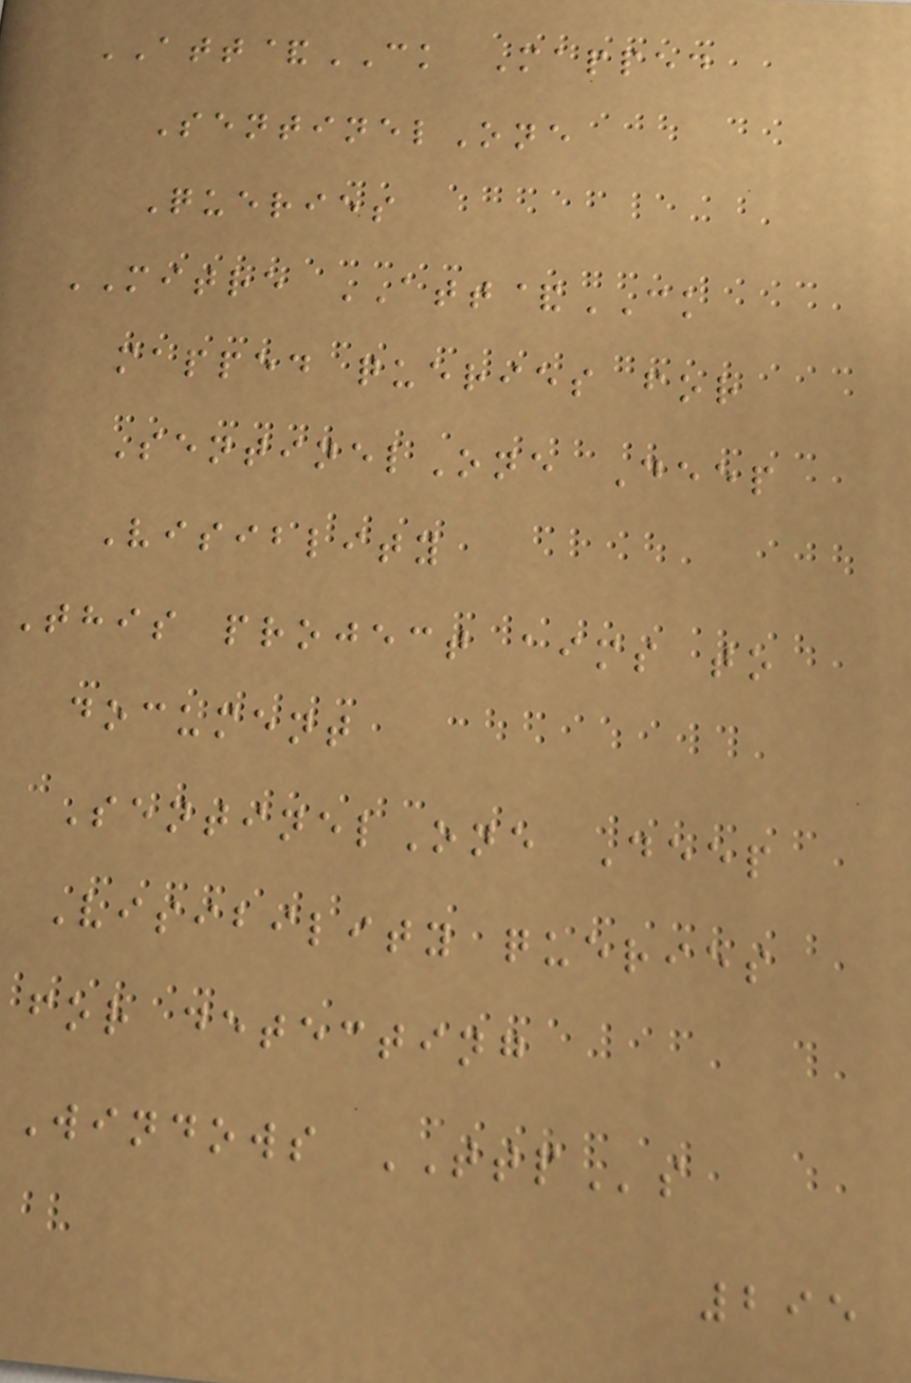ATT&CK Mapped
SentinelOne
Queries
MITRE ATT&CK
mapped queries for
SentinelOne Deep
Visiblity
This project aims to
document
SentinelOne Deep
Visibility queries
for detecting
Windows TTPs
295
